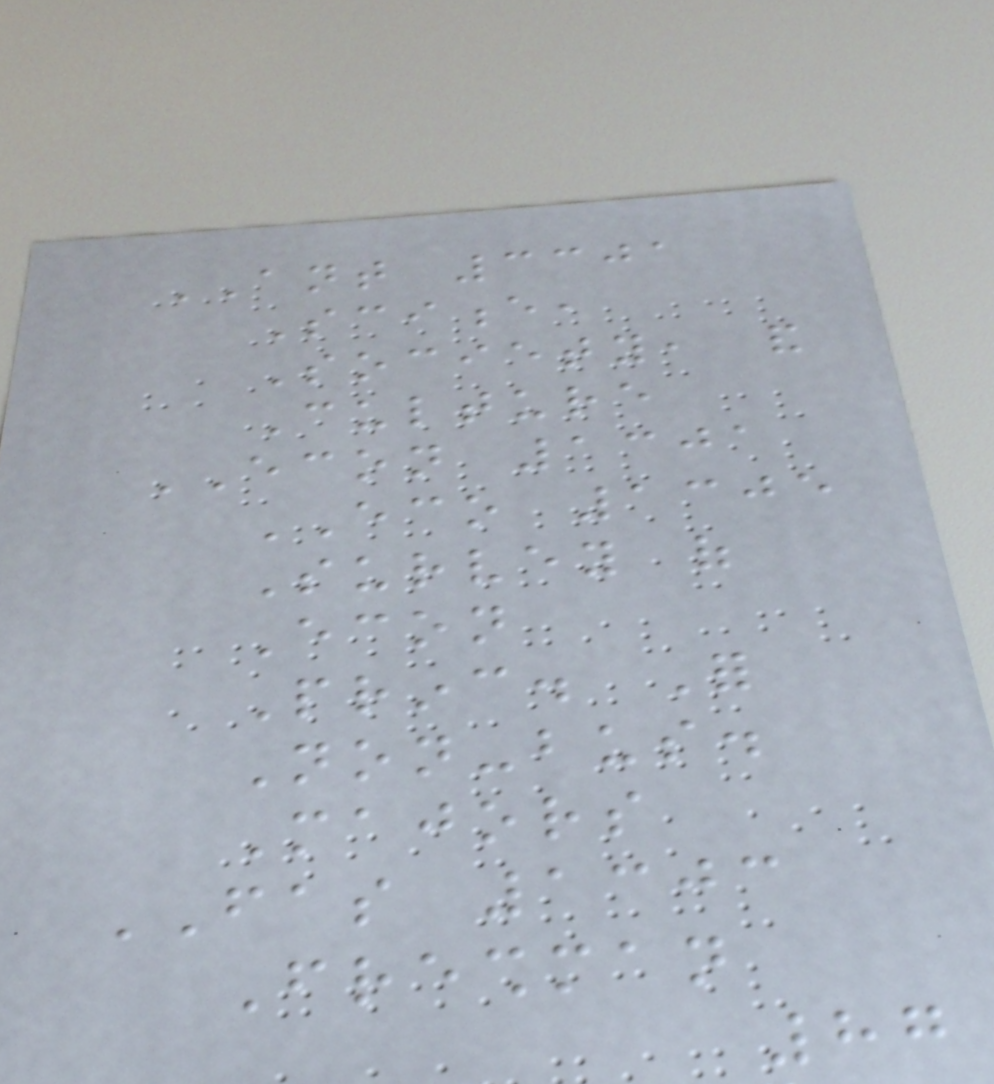ANT 3301
Science,
Society, and
Culture
ECON 1301
ECO 1305
Survey of
Econ
Princ. For
Non-bus.
Majors
FAS 1303
Freshman
87
